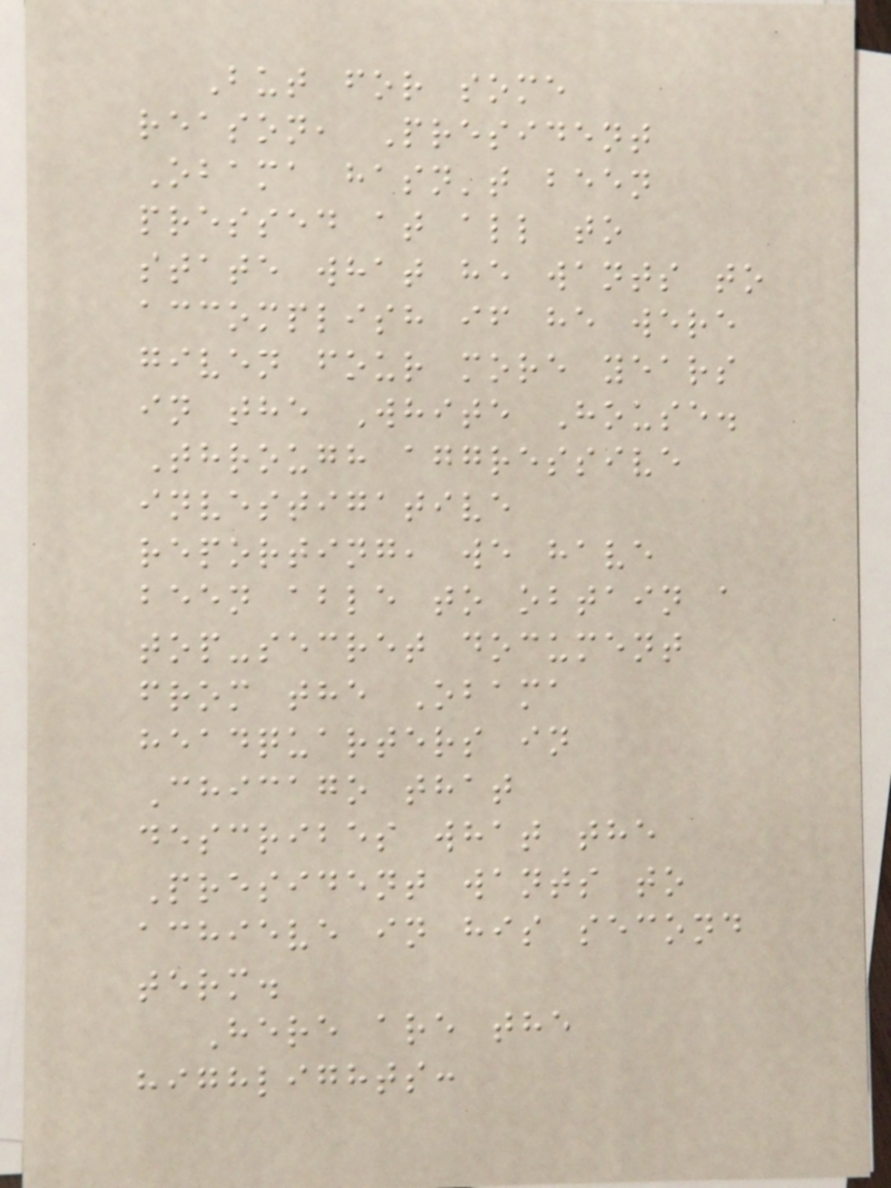But for some
reason, President
Obama hasn't been
pressed at all to
state what he wants to
accomplish if he were
given four more years
in the White House.
Through aggressive
investigative
reporting, we have
been able to obtain a
top-secret document
from the Obama
headquarters in
Chicago that
describes what the
President wants to
achieve in his second
term.
Here are the
highlights:
